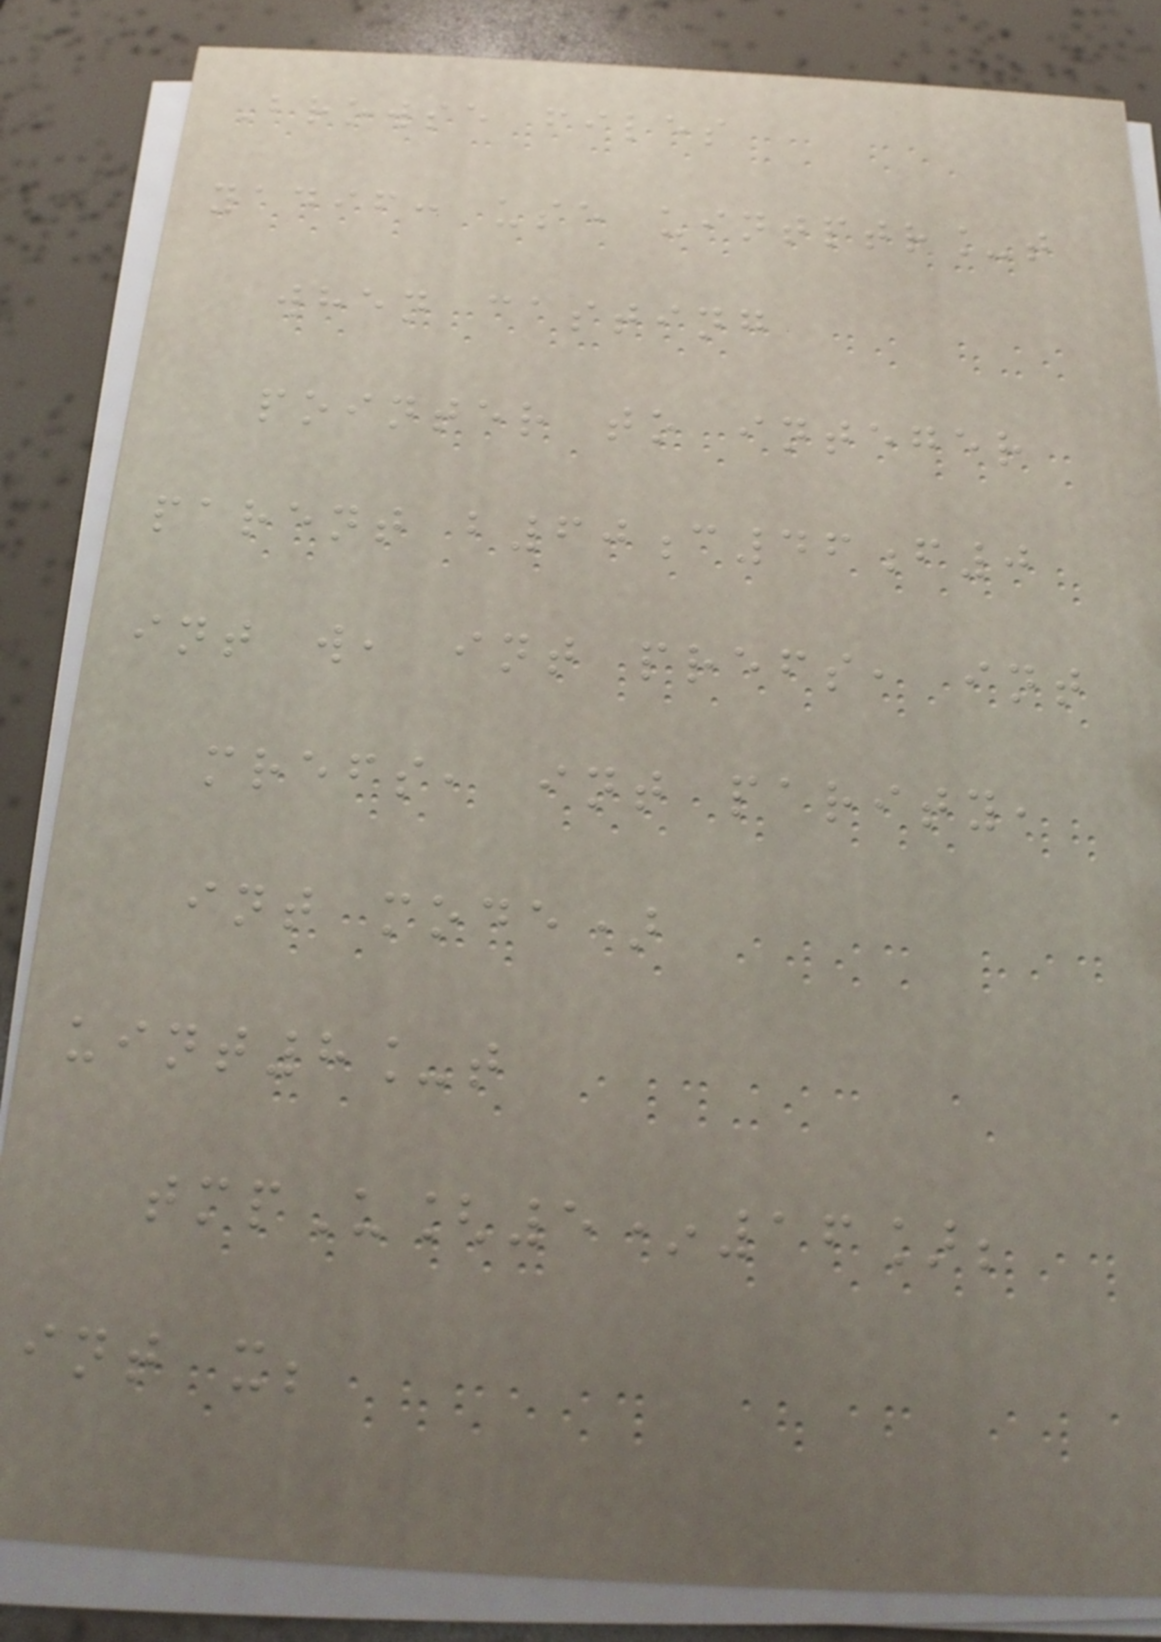Browse files
yadif: use uintptr_t
when casting
pointer to integer
parent b60c46f0
int w, int prefs, int
mrefs, int parity,
int mode)
uint8_t
tmpU[5*16];
int x;
